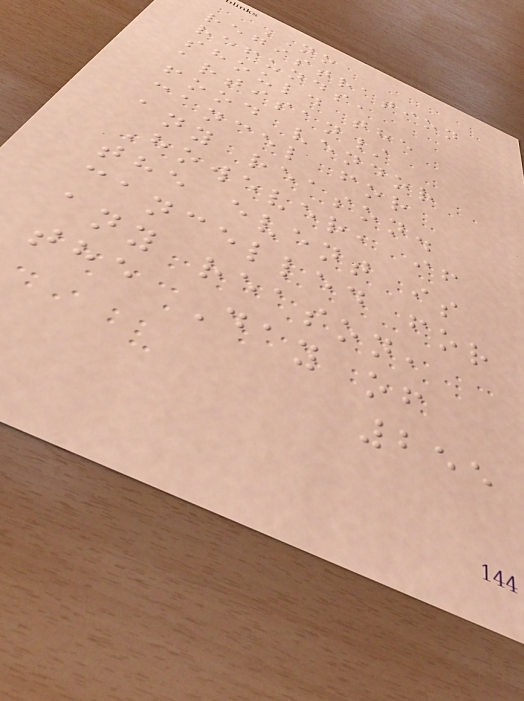NO
registration
refunds,
should the
artisan/
food vendor
cancel for
any reason.
However, if
the event is
cancelled for
any reason,
the Day of
255
